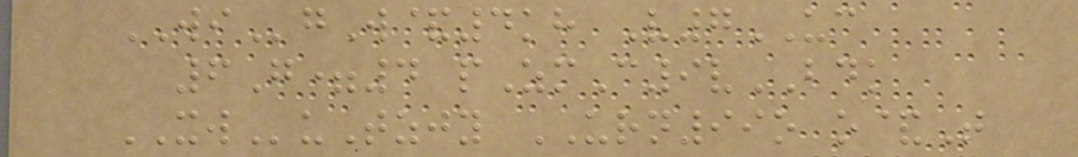WIgW&4kh V7UC
6G=4 pZmC9vBDK
XWuTzjy URN99o o&T
